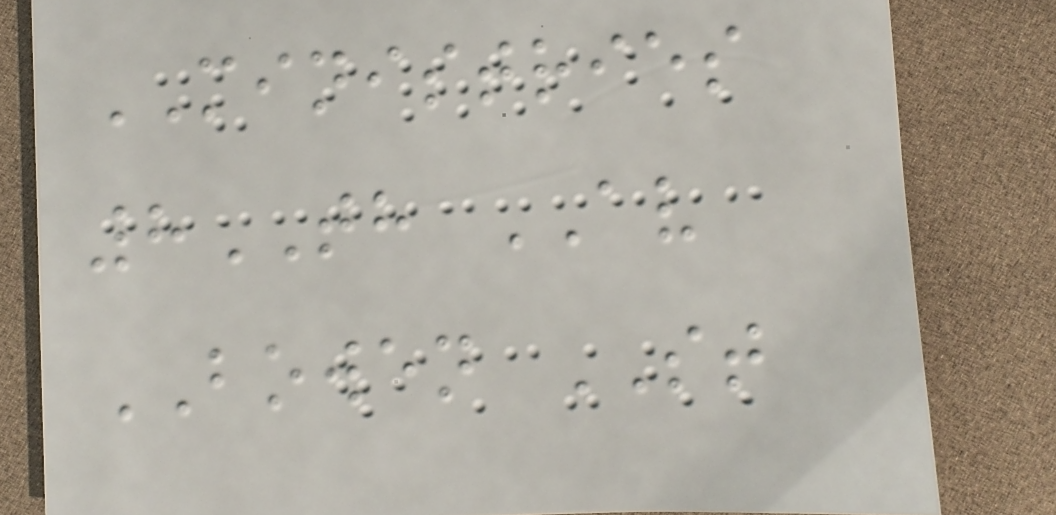MINISTRIES
8TH AV
BOWEN ST
